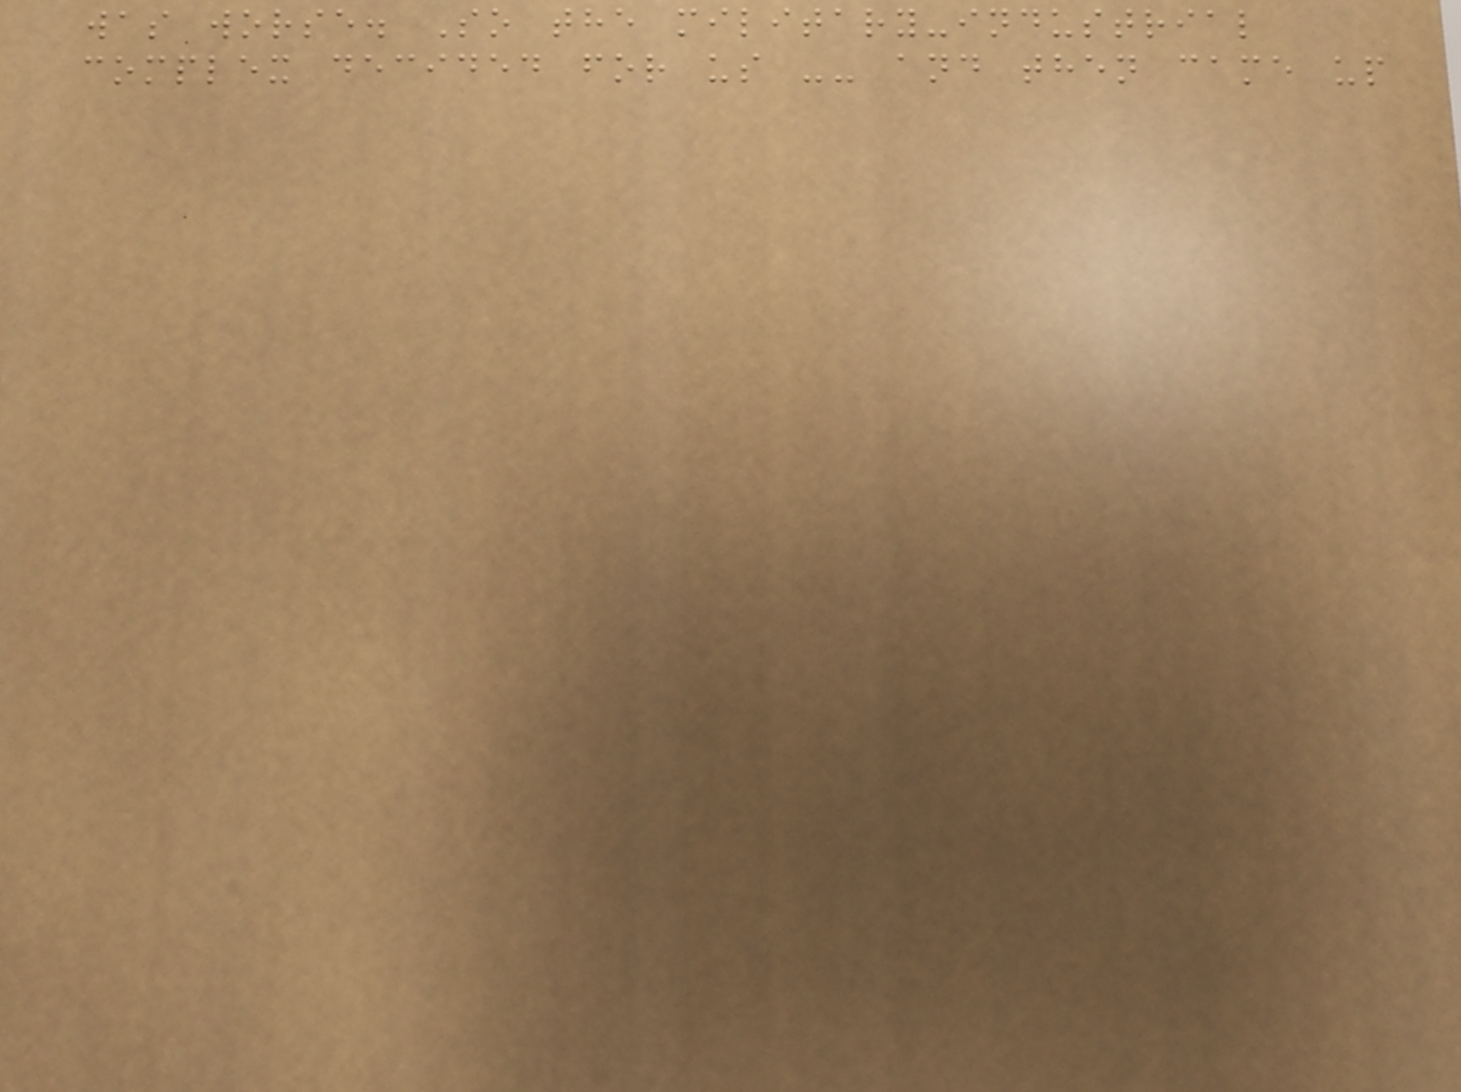was worse. So the military-industrial
complex decided for us -- and then came up
